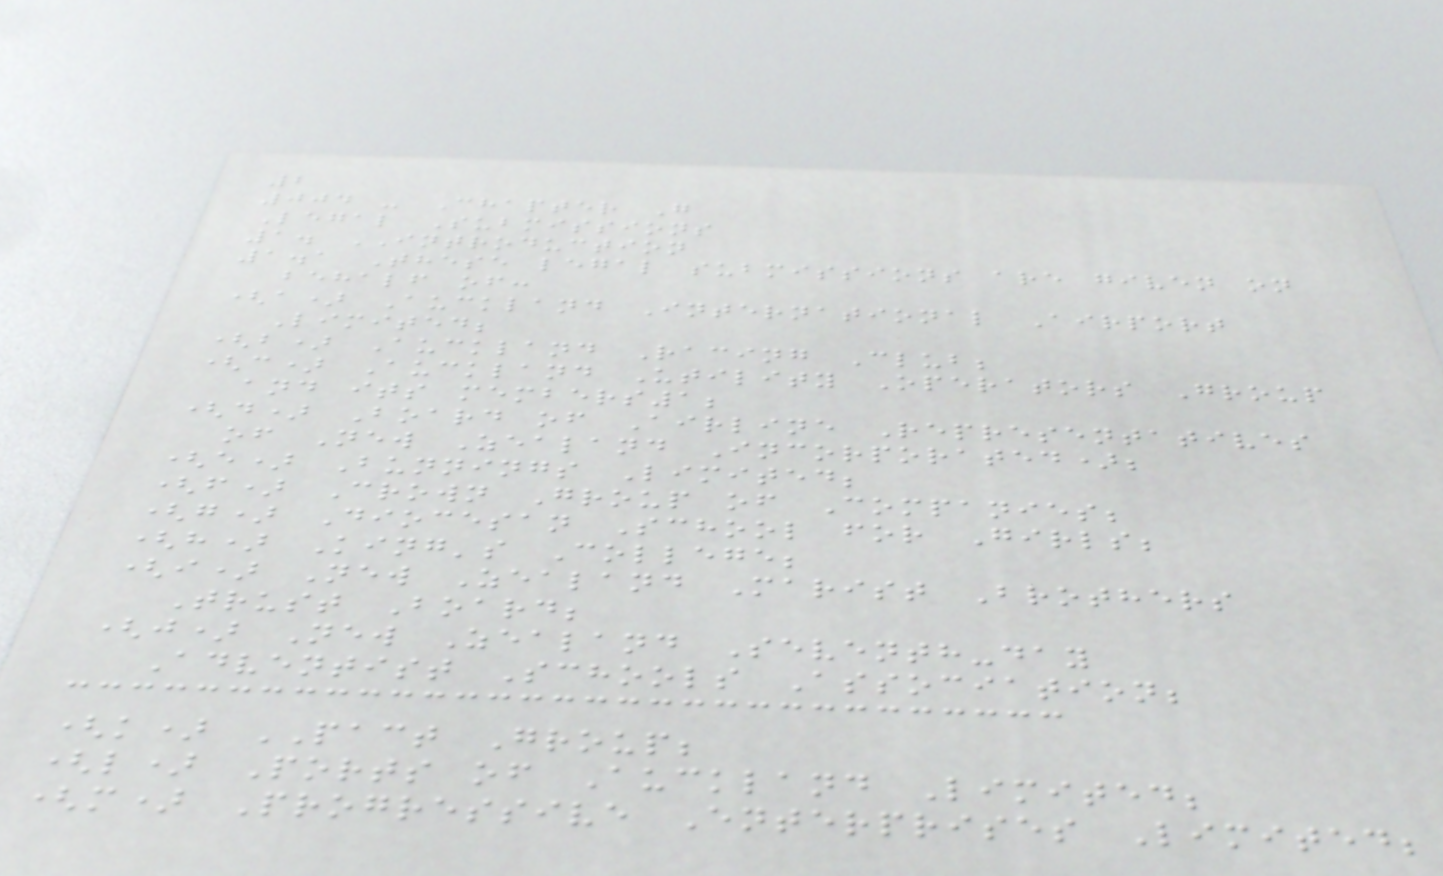2
004 - Chapter G
Legal Submissions
1. INTRODUCTION
1.1 These legal submissions are given on
behalf of:
(a) Auckland International Airport
Limited;
(b) Auckland Racing Club;
(c) Auckland Utility Operators Group
and its members1;
(d) Board of Airline Representatives
of New Zealand Incorporated);
(e) Bunnings Limited;
(f) Crown Group of Companies;
(g) Diocesan School for Girls;
(h) King's College;
(i) New Zealand Marist Brothers
Trust Board;
(j) New Zealand Seventh-day
Adventist Schools Association;
(k) PACT Group;
(l) Ports of Auckland Limited;
(m) Progressive Enterprises Limited;
